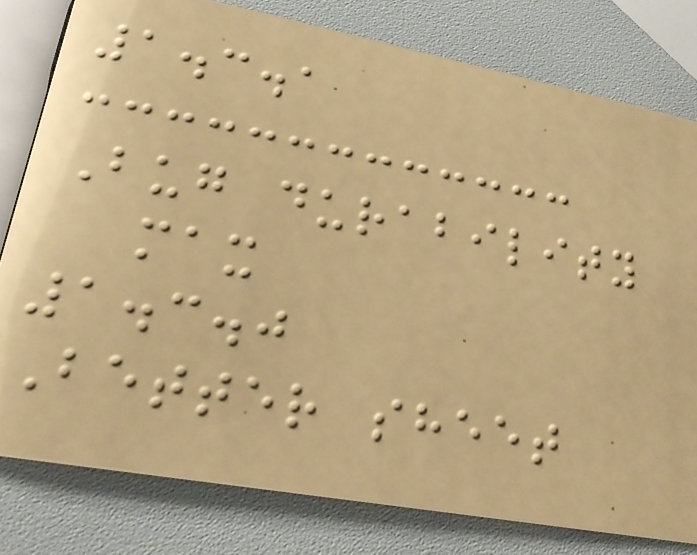1.3.1
Bug durability
max
1.3.0
Better sheet
